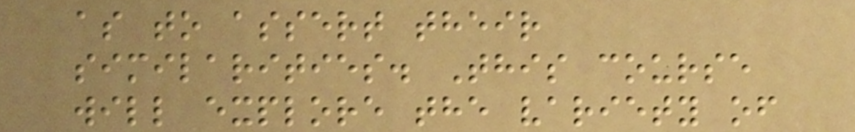as to assert their
similarities. This course
will explore the variety of
